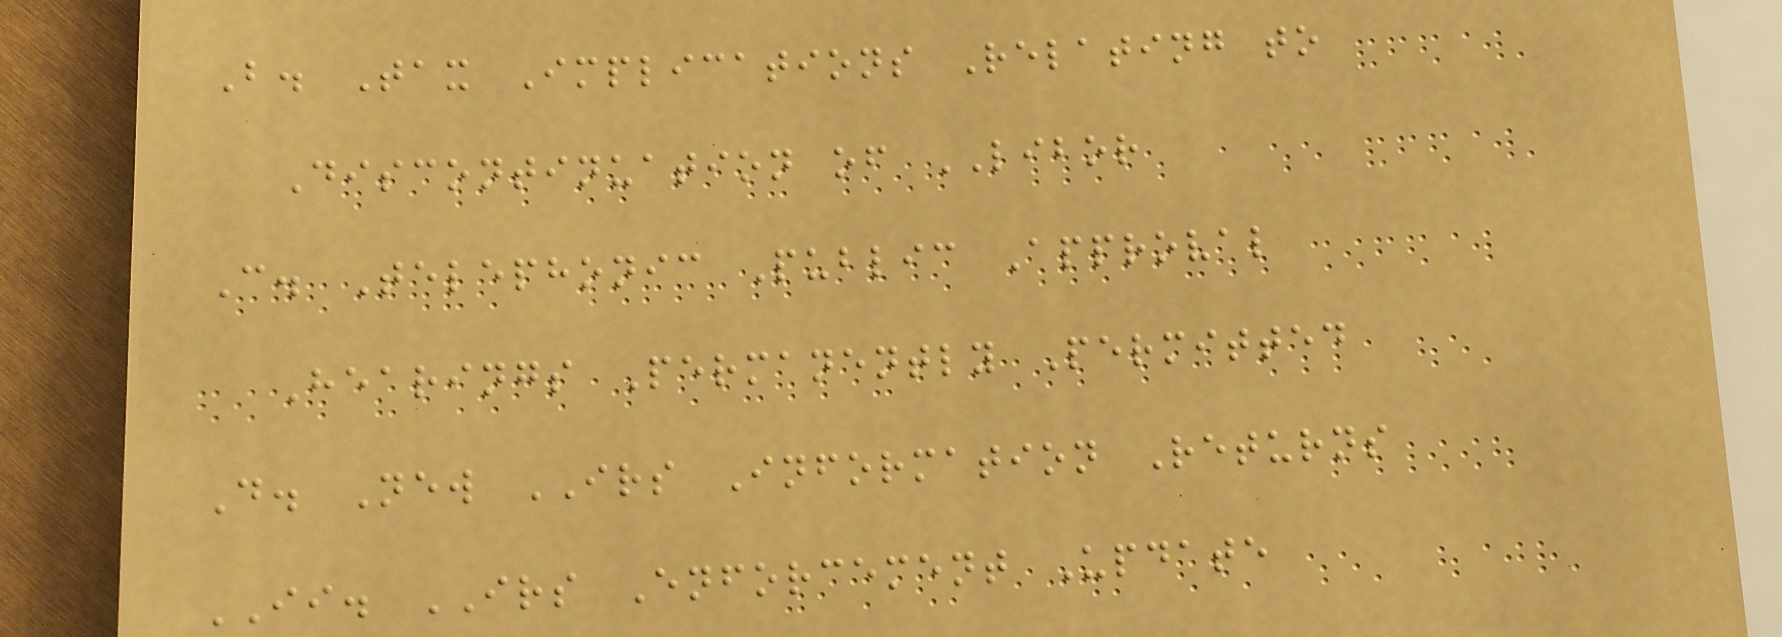B. Tax Implications Relating to
Discontinuation of LIBOR
C. Telephonic Public Approval
Hearings Permanently Permitted
D. New IRS Information Returns
II. IRS Enforcement Update
